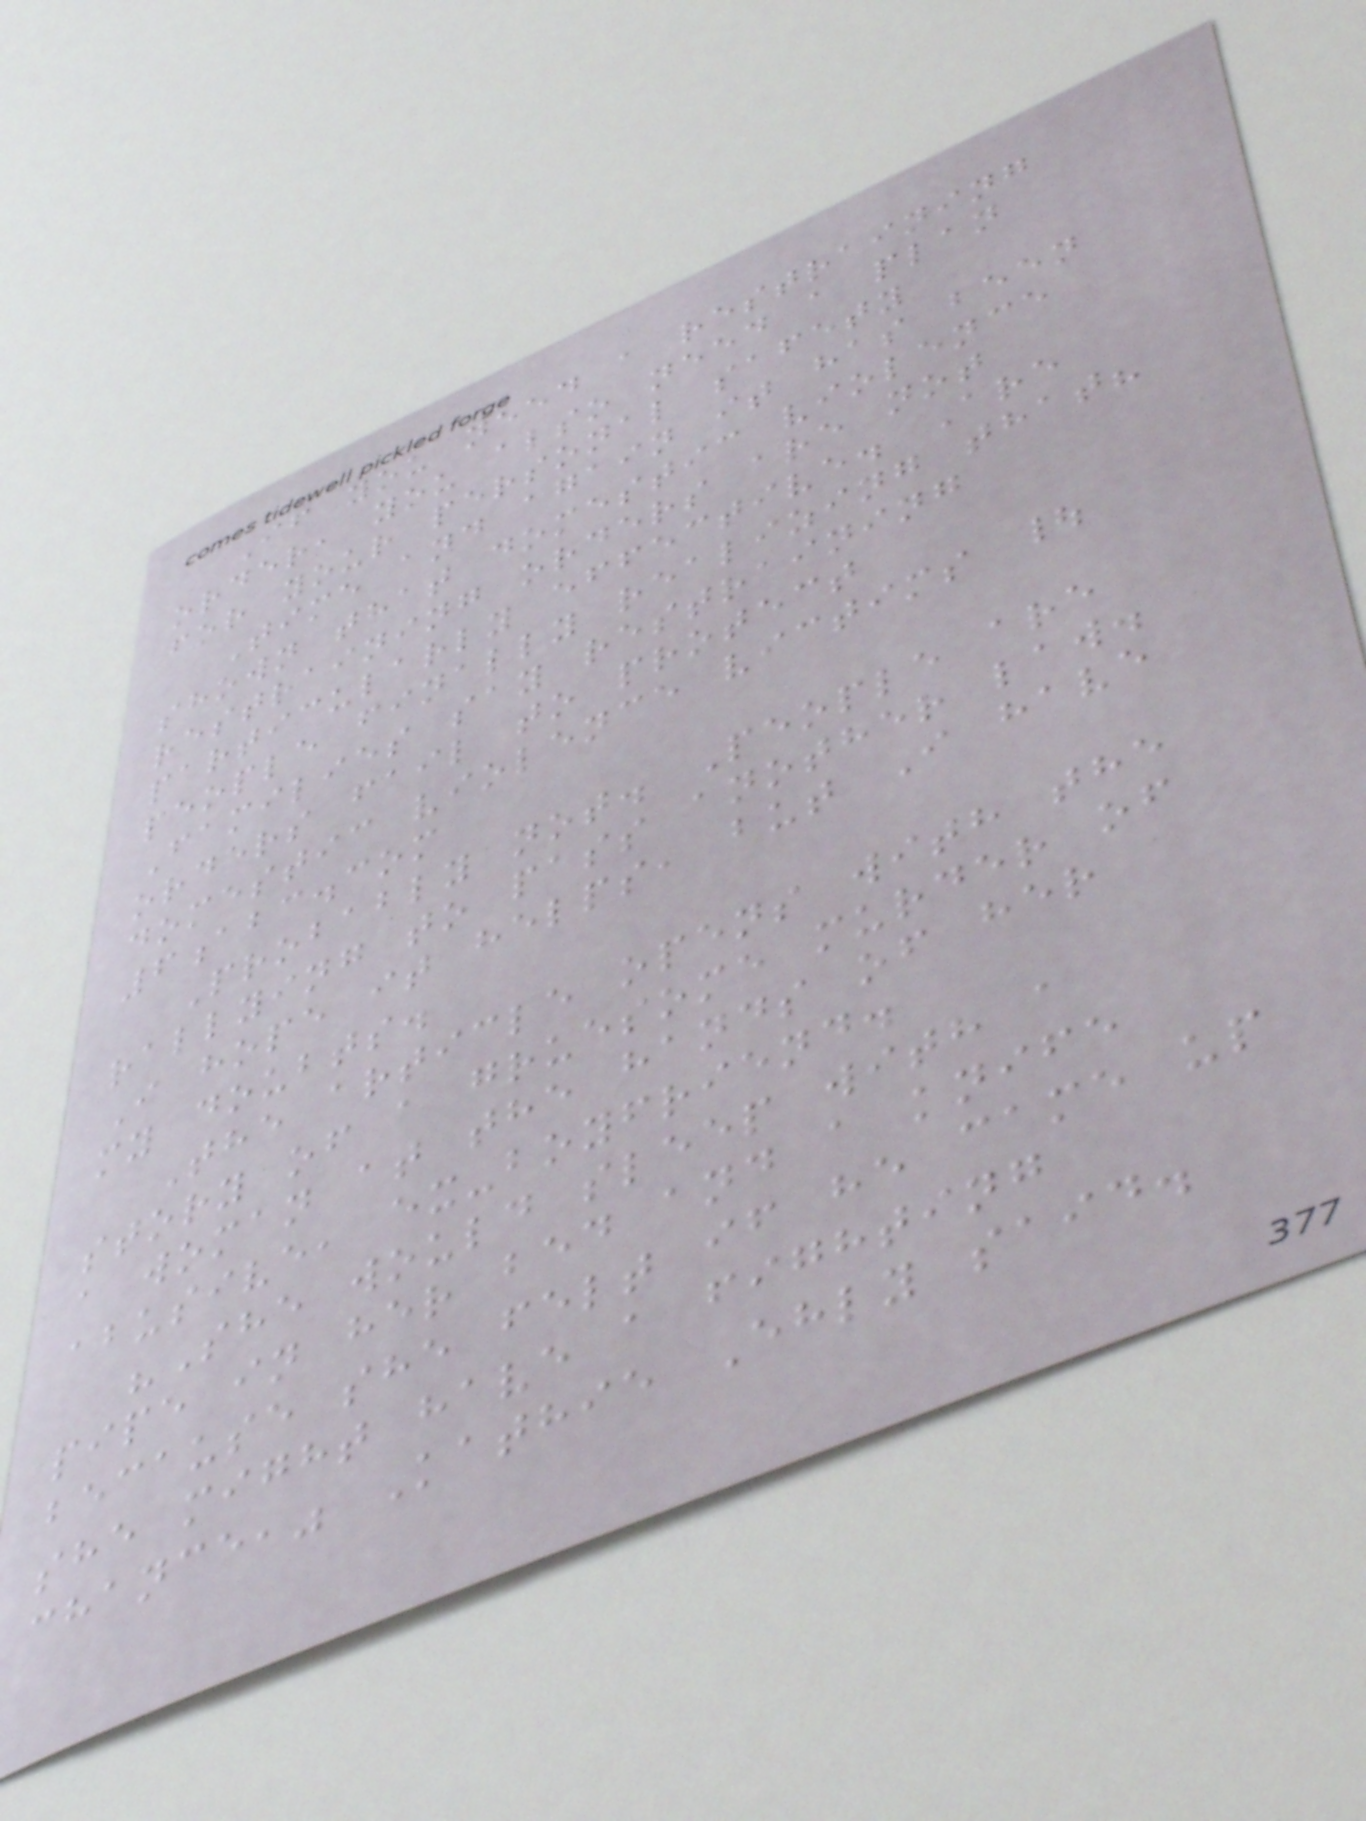If you need a restraining
order, you also need a plan
for your personal safety
Time and again it has been
shown that domestic violence
restraining orders are not
particularly effective. Are
people finally realizing that?
Families say restraining
orders fail to protect
domestic violence victims |
6abc.com
Probably not. People are
rallying to pass another law.
I hope it helps, but I have
my doubts.
The article opens with the
story of a gruesome murder of
a woman at the hands of her
abusive, ex-boyfriend.
"She would sleep with a
pipe in her bed and a knife
because she felt if he came up
she might have a fighting
chance," Kathie Ehly said.
